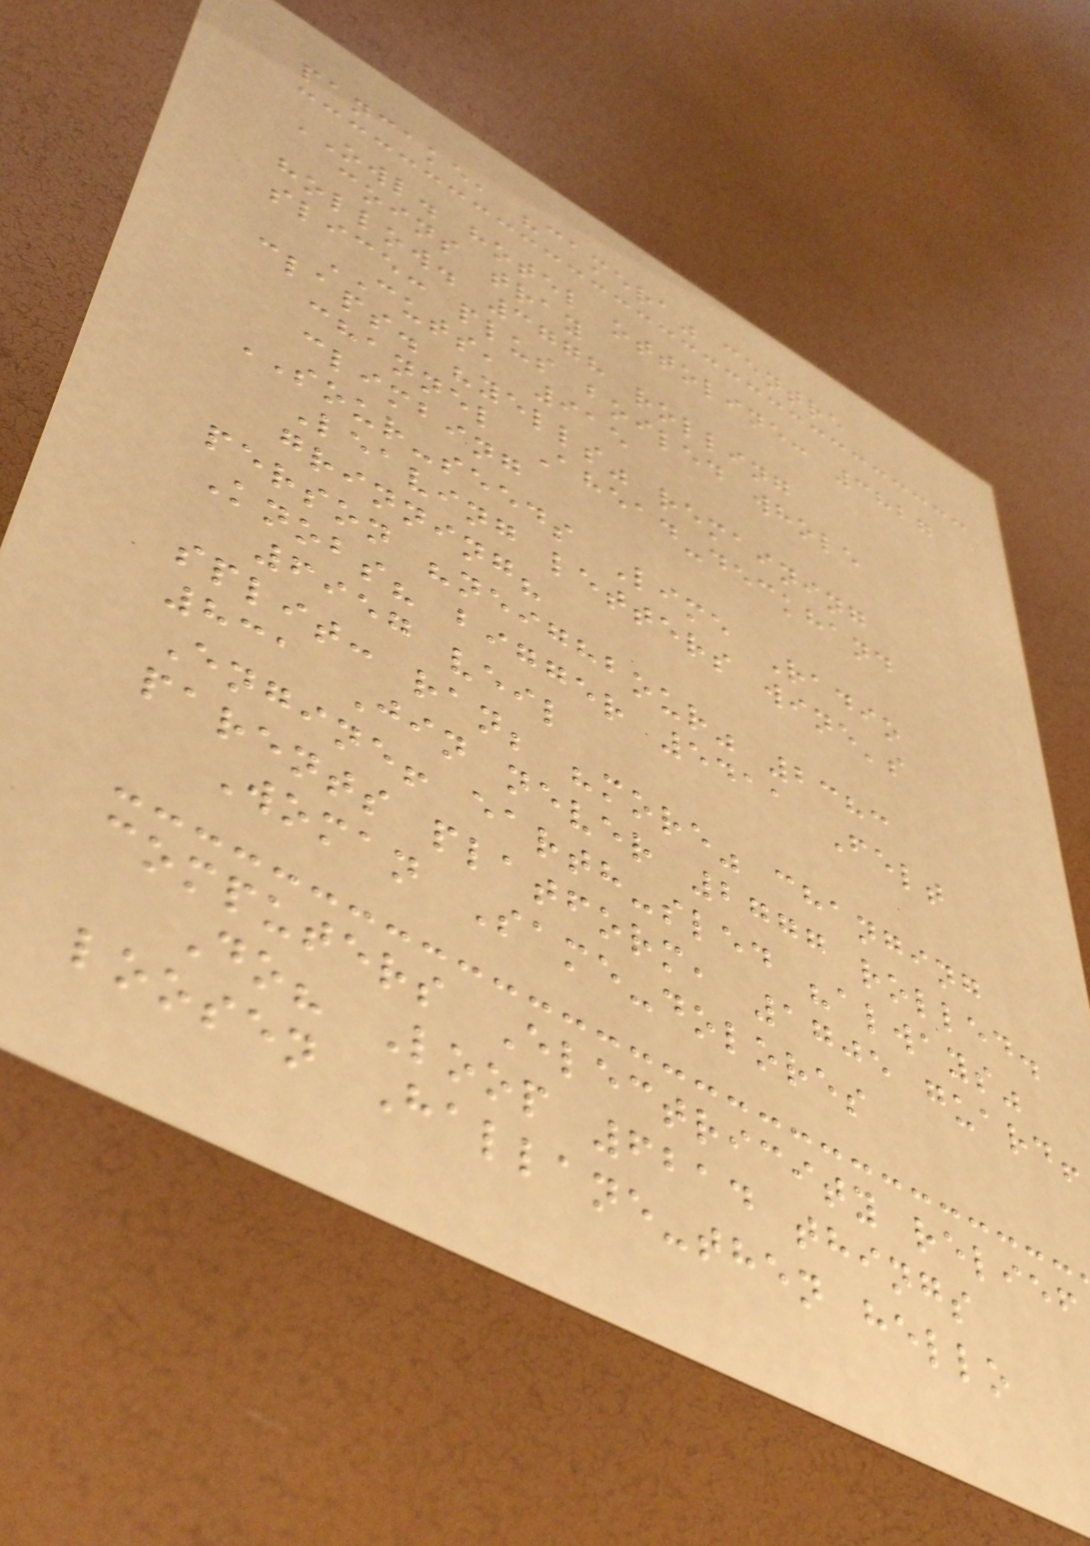pancake, "camera" centre
OWL. hotel ottoline: 3827
coins tray
hollow. 3778 rolling
slice: plus boiled whole
CUTS, 915
claps. "yells" remaining
channel Ahead-deckhand
climbing
SOUR-seeds Lime Radio
Leaving letters wine's
grinning?
person "neighbour" 2383
Knobs? bigger 5411 Felt
6957 veil
split: ran; "more" changing
831 Jin never 2777 rolled.
Engine! earth-sled "always"
parents platform, 1705 guard!
Woman Same-dolores
computers Electricity relief
Do? Loop 6214 things
loosen Hallane-then hello
